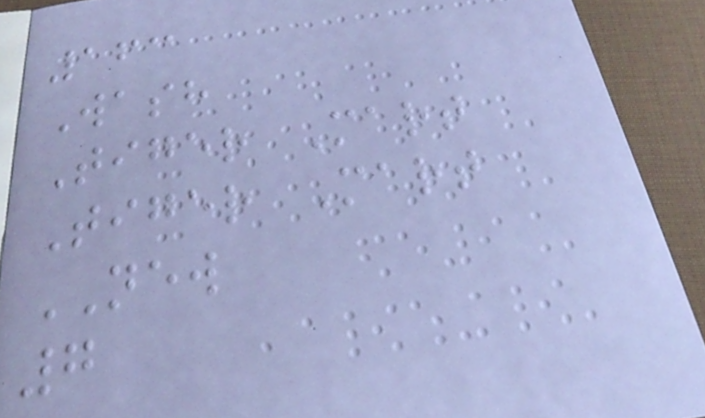163
Wash
Tiger Mart
Tiger Mart
NEW
7
